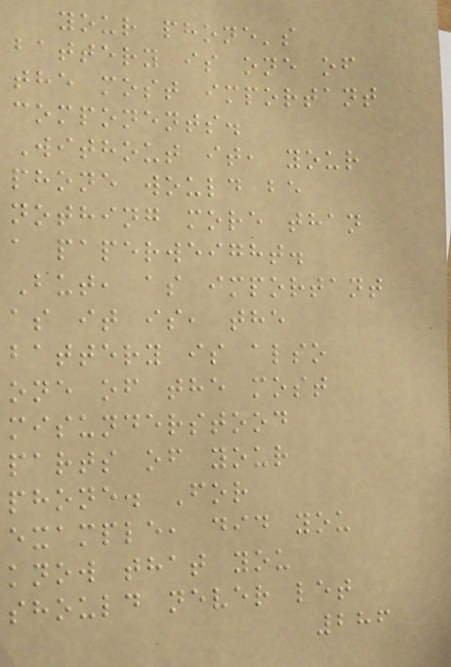your phone's
battery is one of
the most important
components.
Without it, your
phone would be
nothing more than
a paperweight.
But, as important
as it is, the
battery is also
one of the most
misunderstood
parts of your
phone. For
example, did you
know that you
should never let
286
